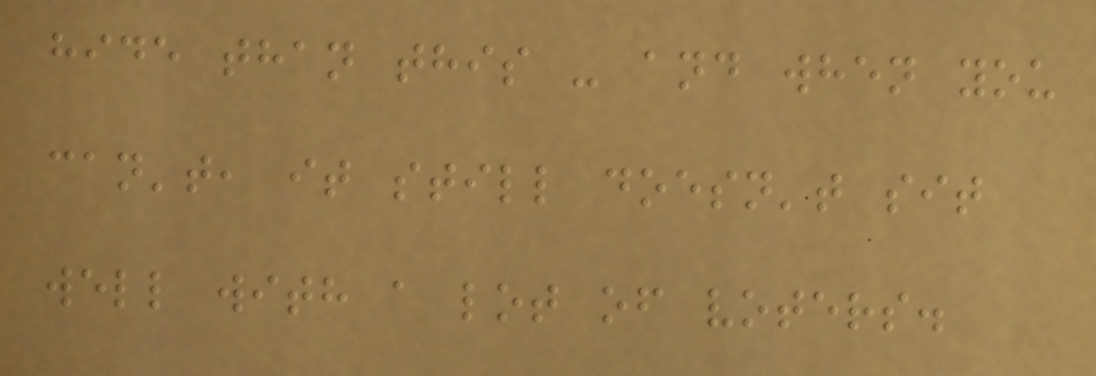hide than this - and when you
can't, it still doesn't sit
well with a lot of voters.
